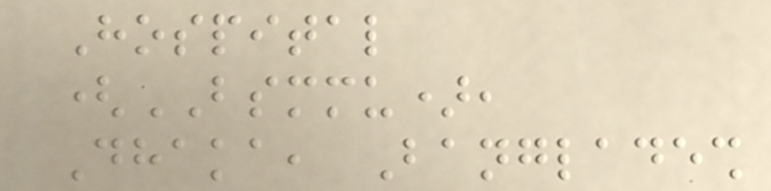Hospital
(BSMMU),
Dhaka, Bangladesh
